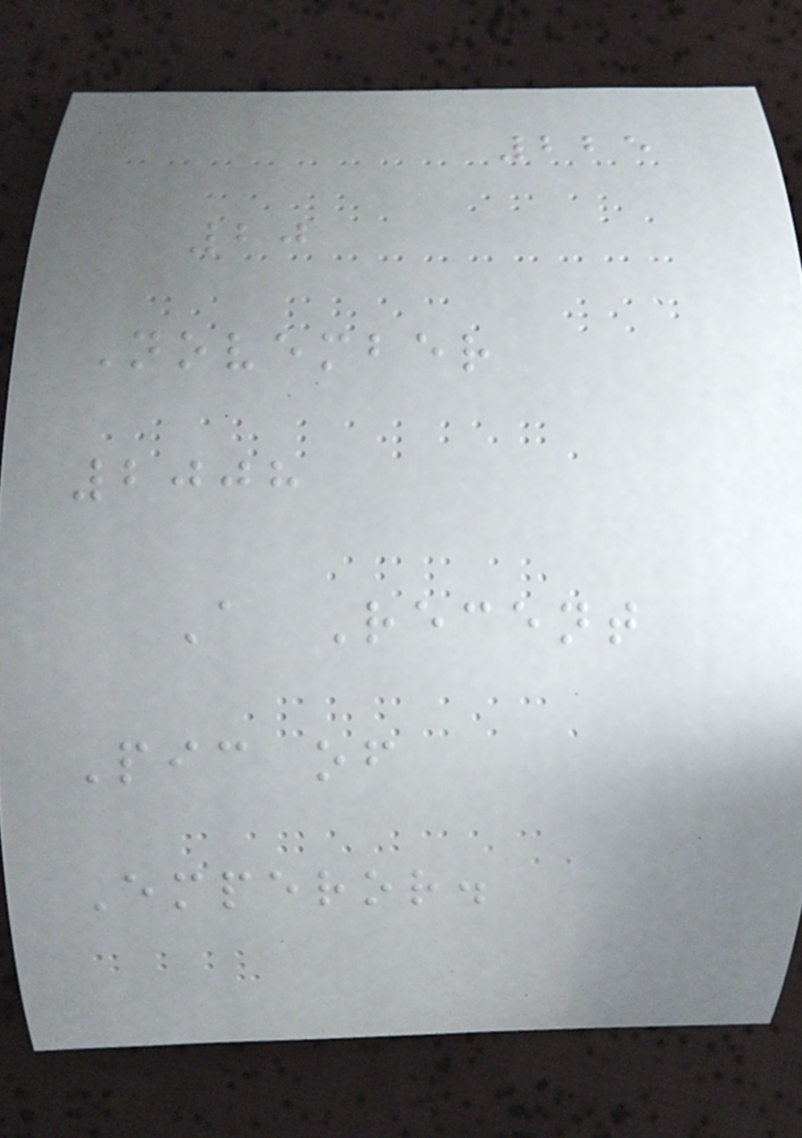225
20
November
2008
A Recent
Pic of
Emperor.
